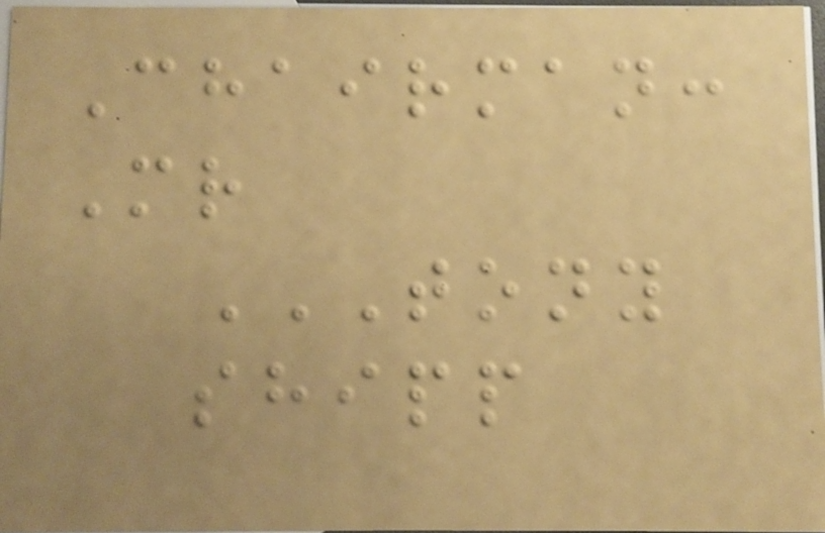Chairman:
Mr
TONY
SHIPP
